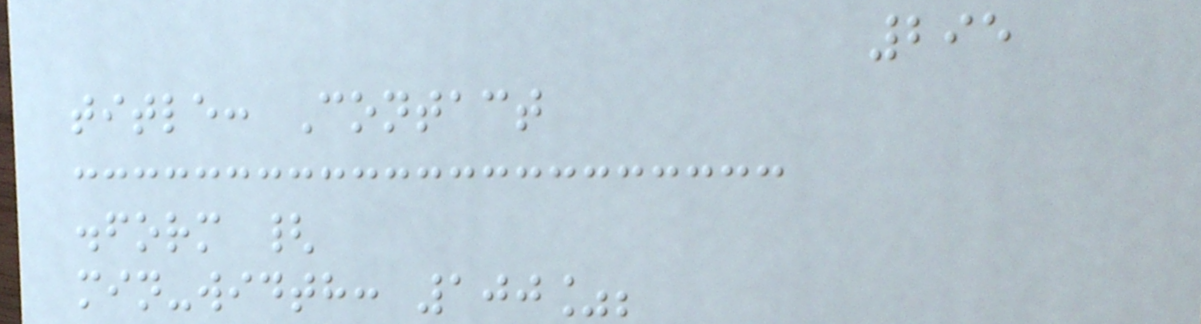295
title: Contact
.form {
min-width: 100%;
